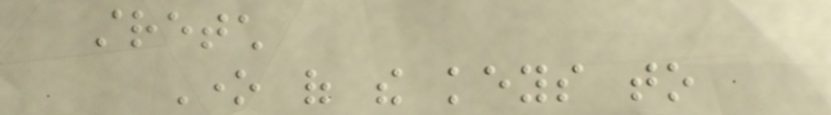stretch
One of the keys to
